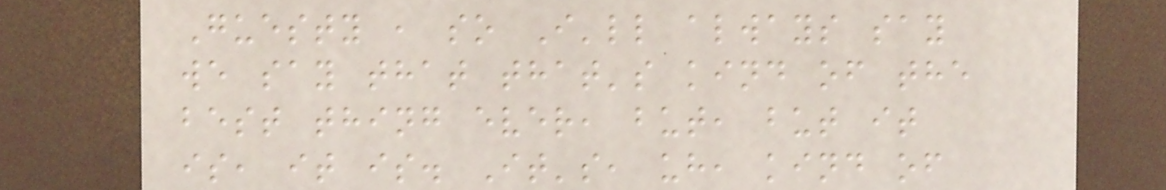Guesty , so I'll always say
we say that that's kind of the
best thing ever, but, but it
is, it is. It's, uh, kind of
